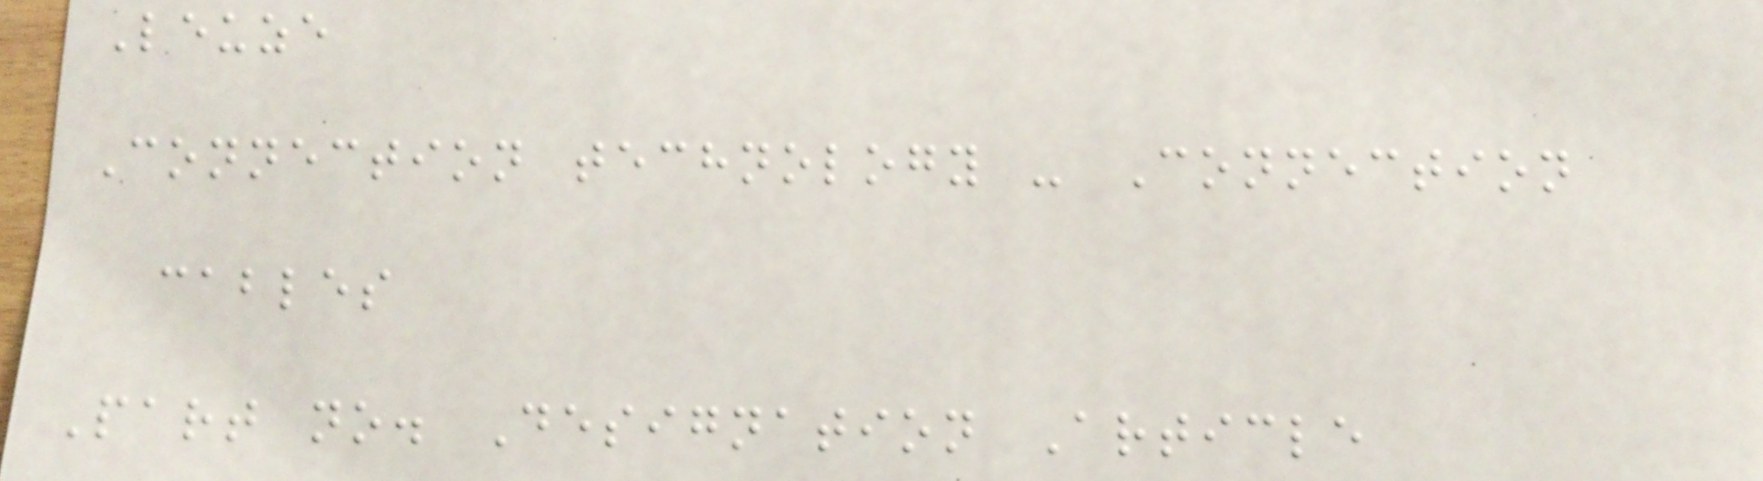Leuze
Connection technology - Connection
cables
Part no. Designation Article
